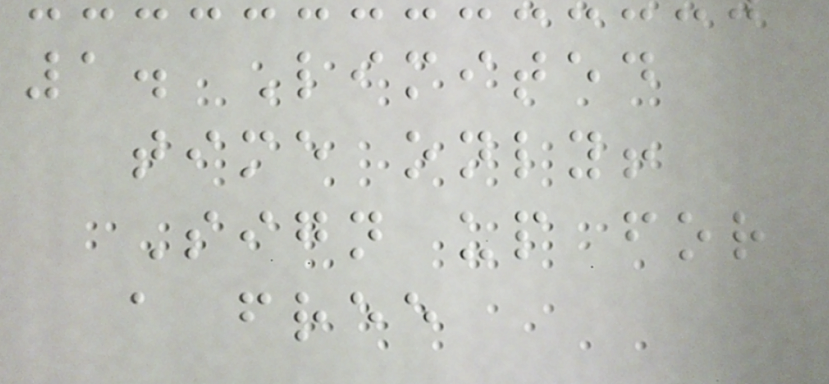1. Limited
time only!
Sign up for
a free
